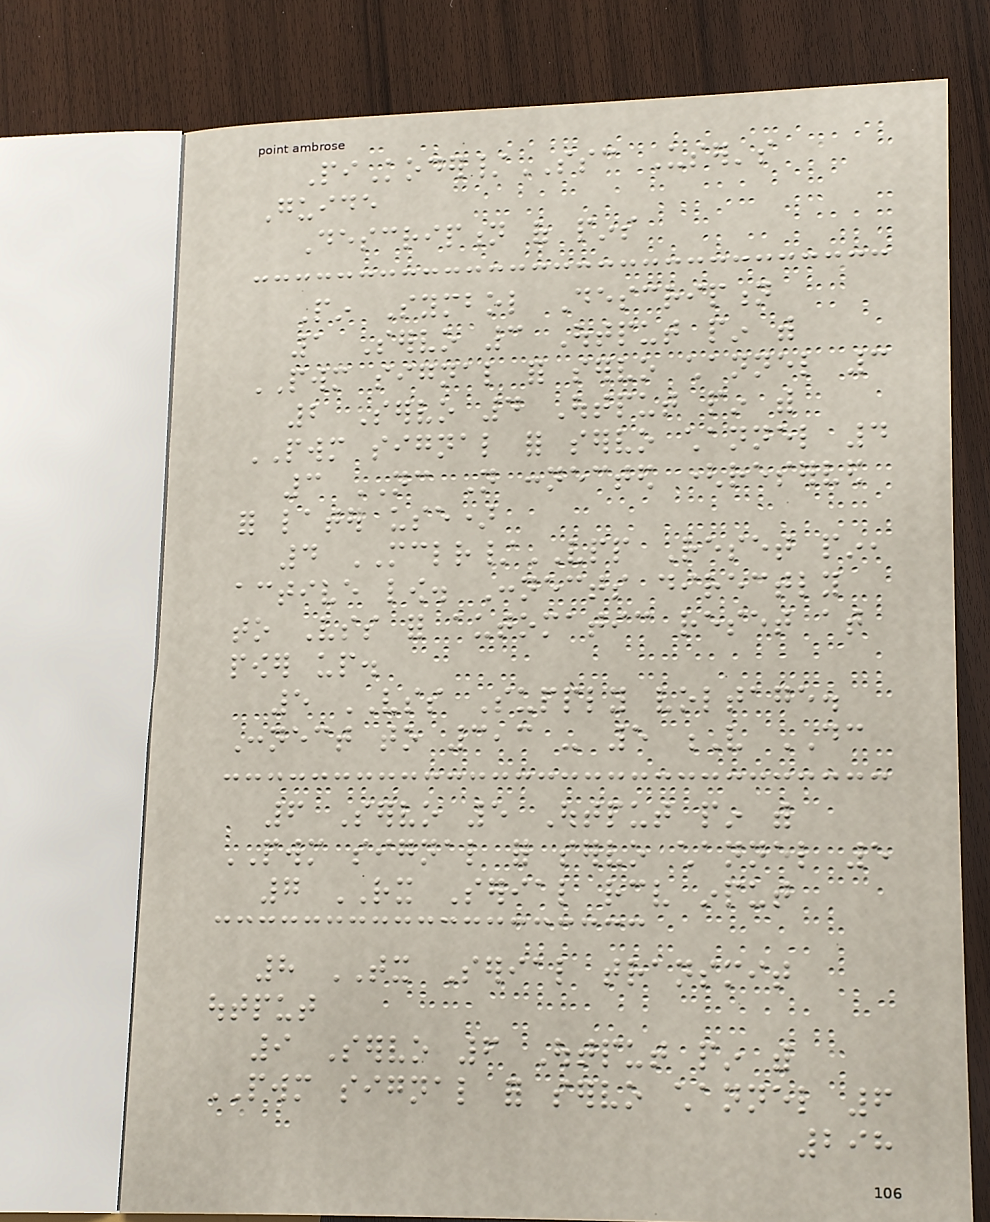PiKoder/SSC User's
Guide
Description of pins
Pin Symbol Description
1 Servo 3 Output pin with
PWM signal for servo channel 3
2 Servo 4 Output pin with
PWM signal for servo channel 4
3 NC Not connected (reserved
for later use)
4 MCLR/VPP Reset pin,
active low. Connects directly
to Vss for automatic reset at
power up.
5 VSS Supply voltage.
Connect to 3,3 - 5 V DC
6 Servo 5 Output pin with
PWM signal for servo channel 5
7 RX Serial receive input
8 TX Serial transmit
output
9 Servo 6 Output pin with
PWM signal for servo channel 6
298
